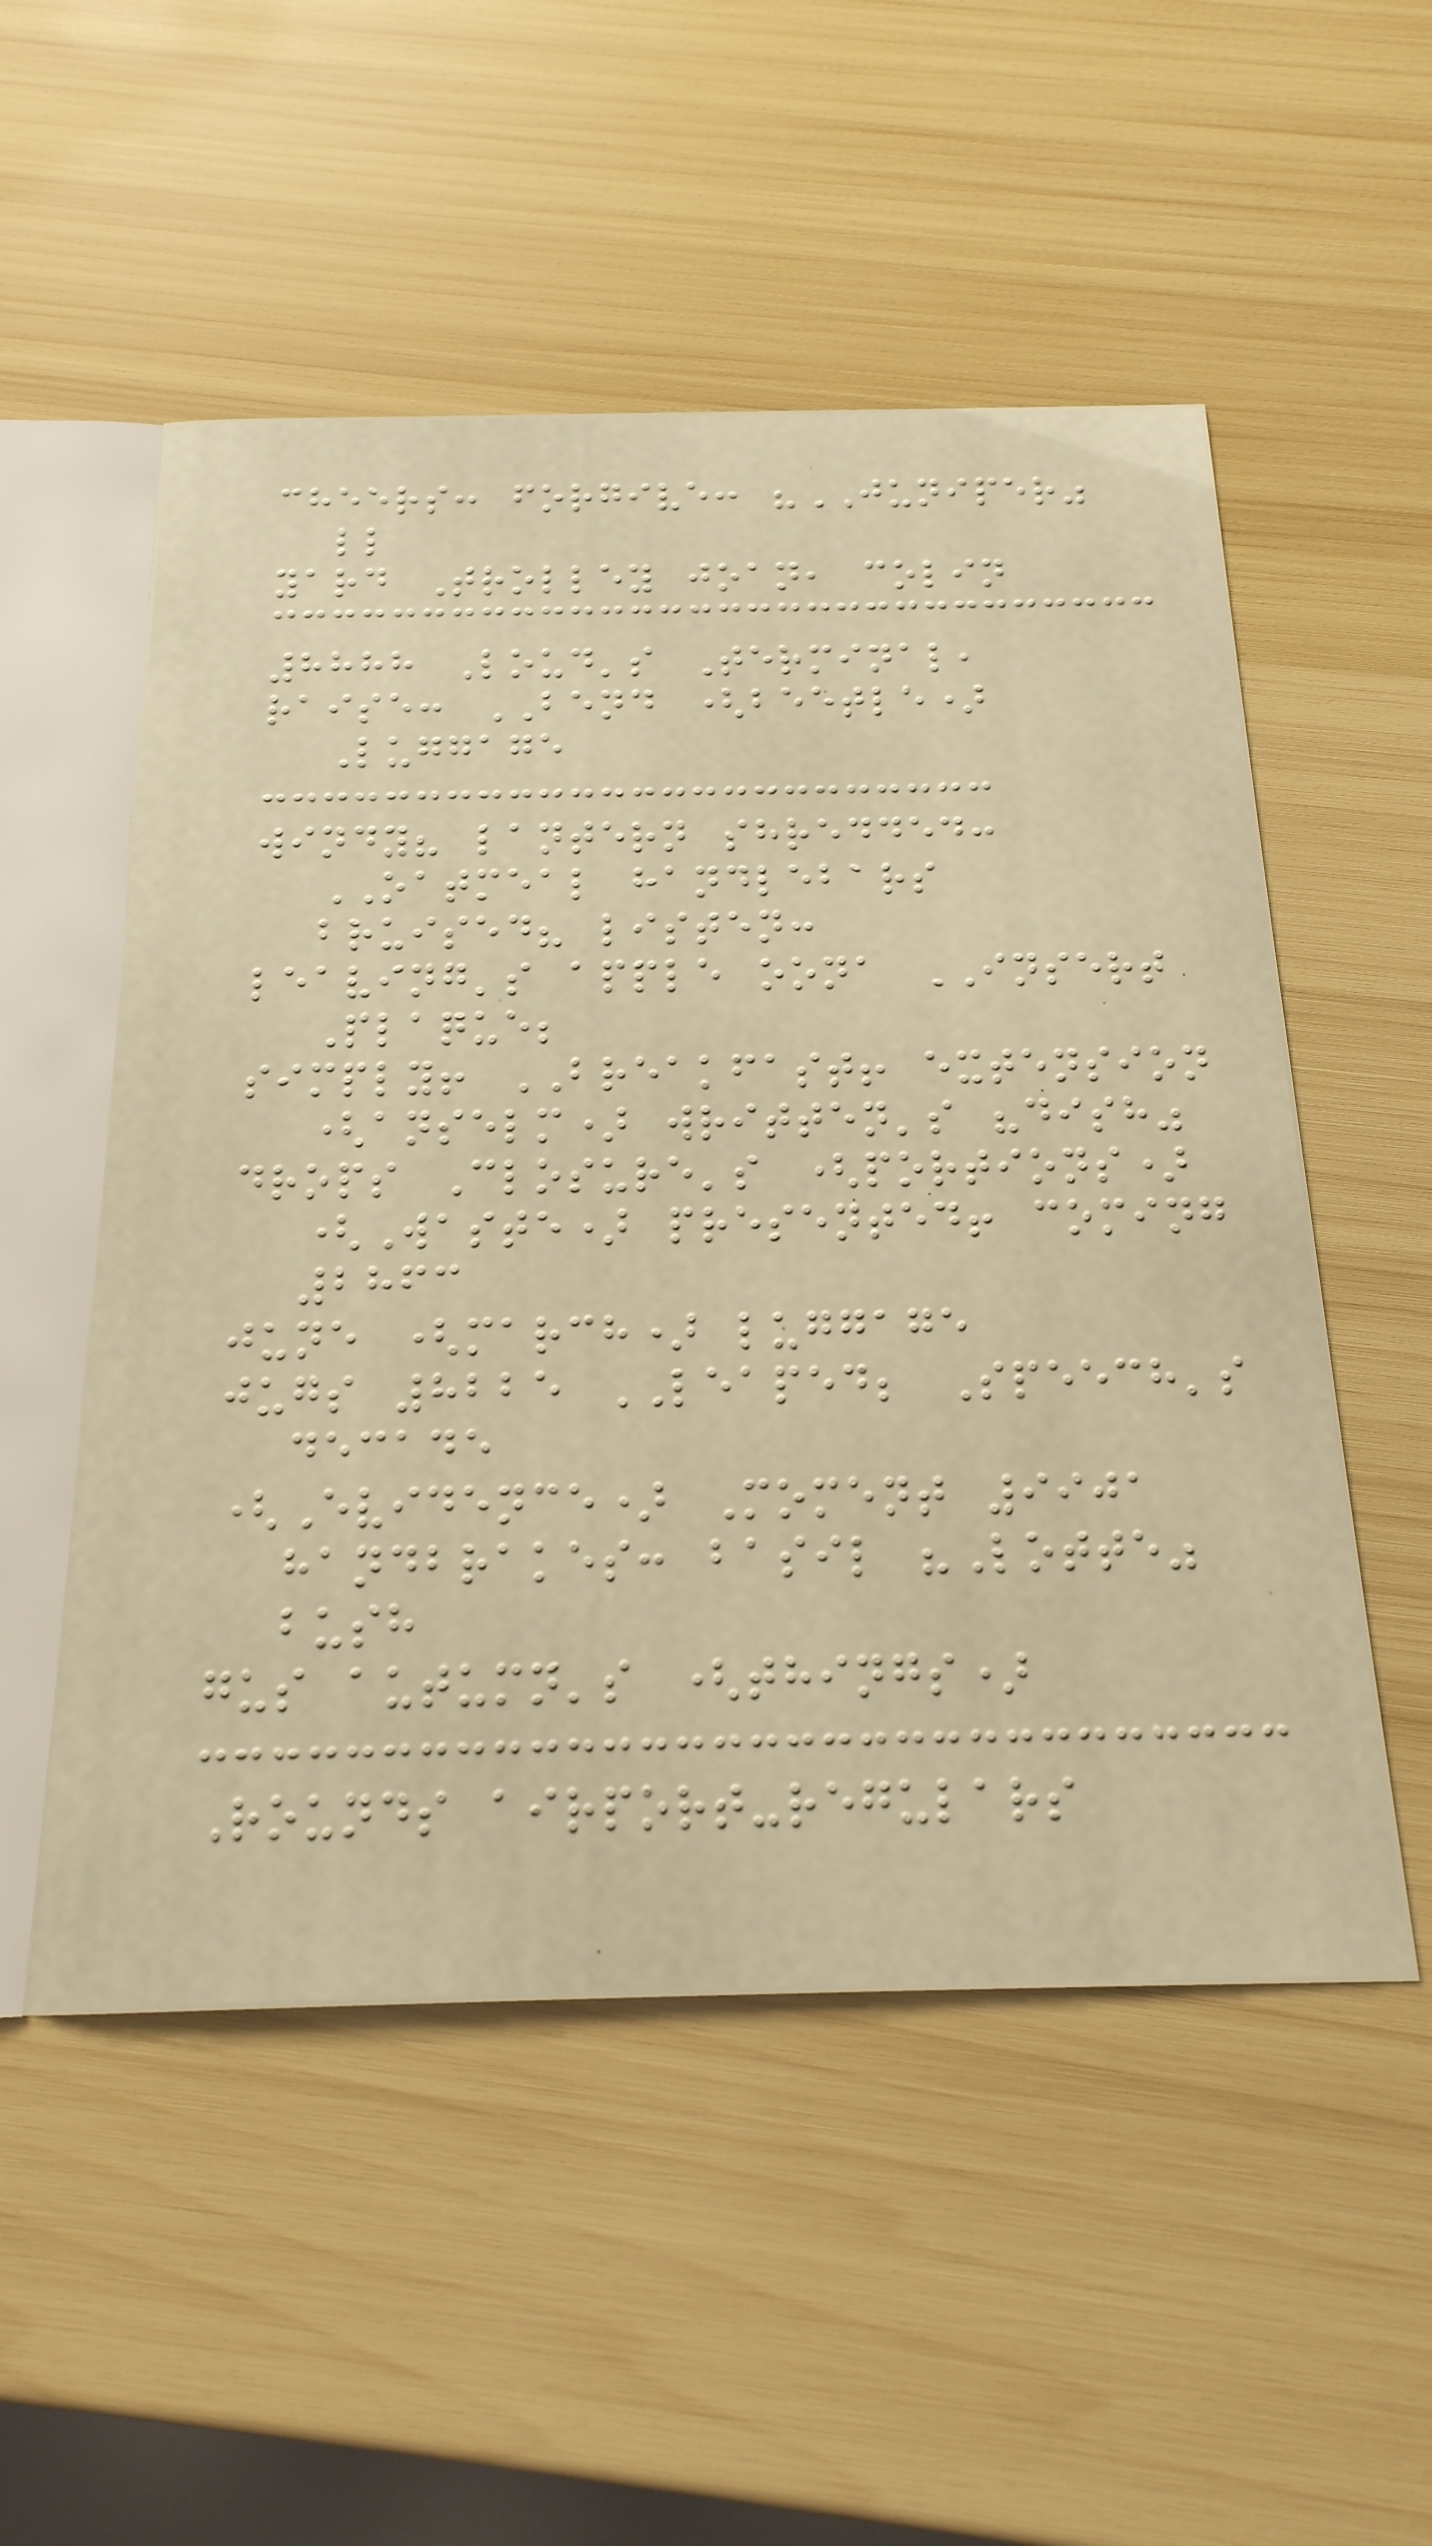cheers: forgive: "JUNIPER"
ll
yard Trolley joan, colin
8888 Loud's Terminal,
raise: BEND (beetle)
Luggage
windy? lantern shredded:
OATMEAL handlebars
bruised? listen:
leaving's apple oona INSERT
Plaque;
simply! BREAKFAST! extension
(anselm) written's "dish"
drops Closure's (portions)
(Waste) presented! coming
2863
june (march) luggage
jugs 8225 LEAPED; Speech's
decade
(Evidence) Moment 9901
handbrakes: basil "Lotte"
bush
gus autumn's (things)
Rounds airport-regulars
